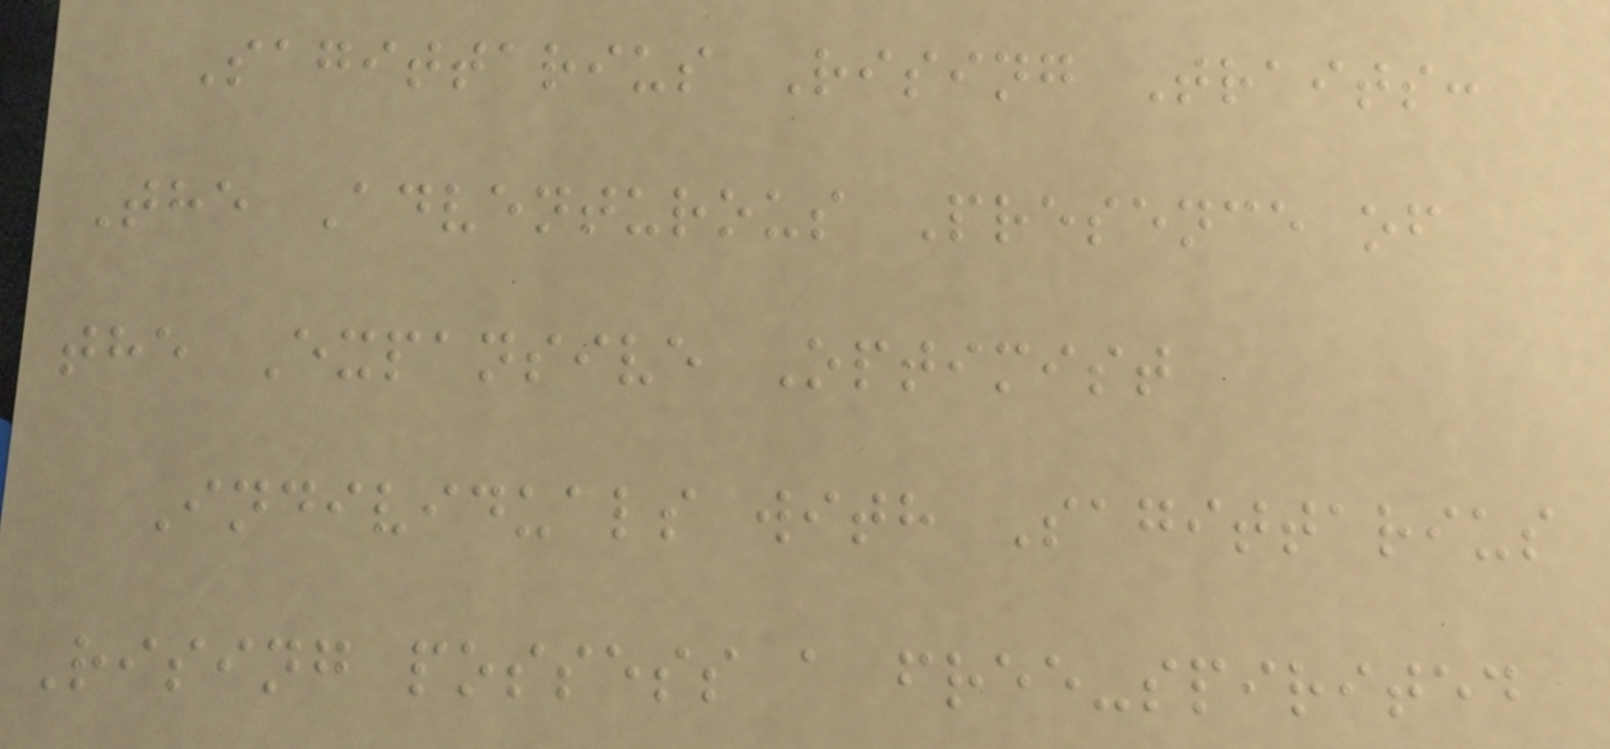Sagittarius Rising Traits:
The Adventurous Presence of
the Expansive Optimist
Individuals with Sagittarius
Rising possess a free-spirited
